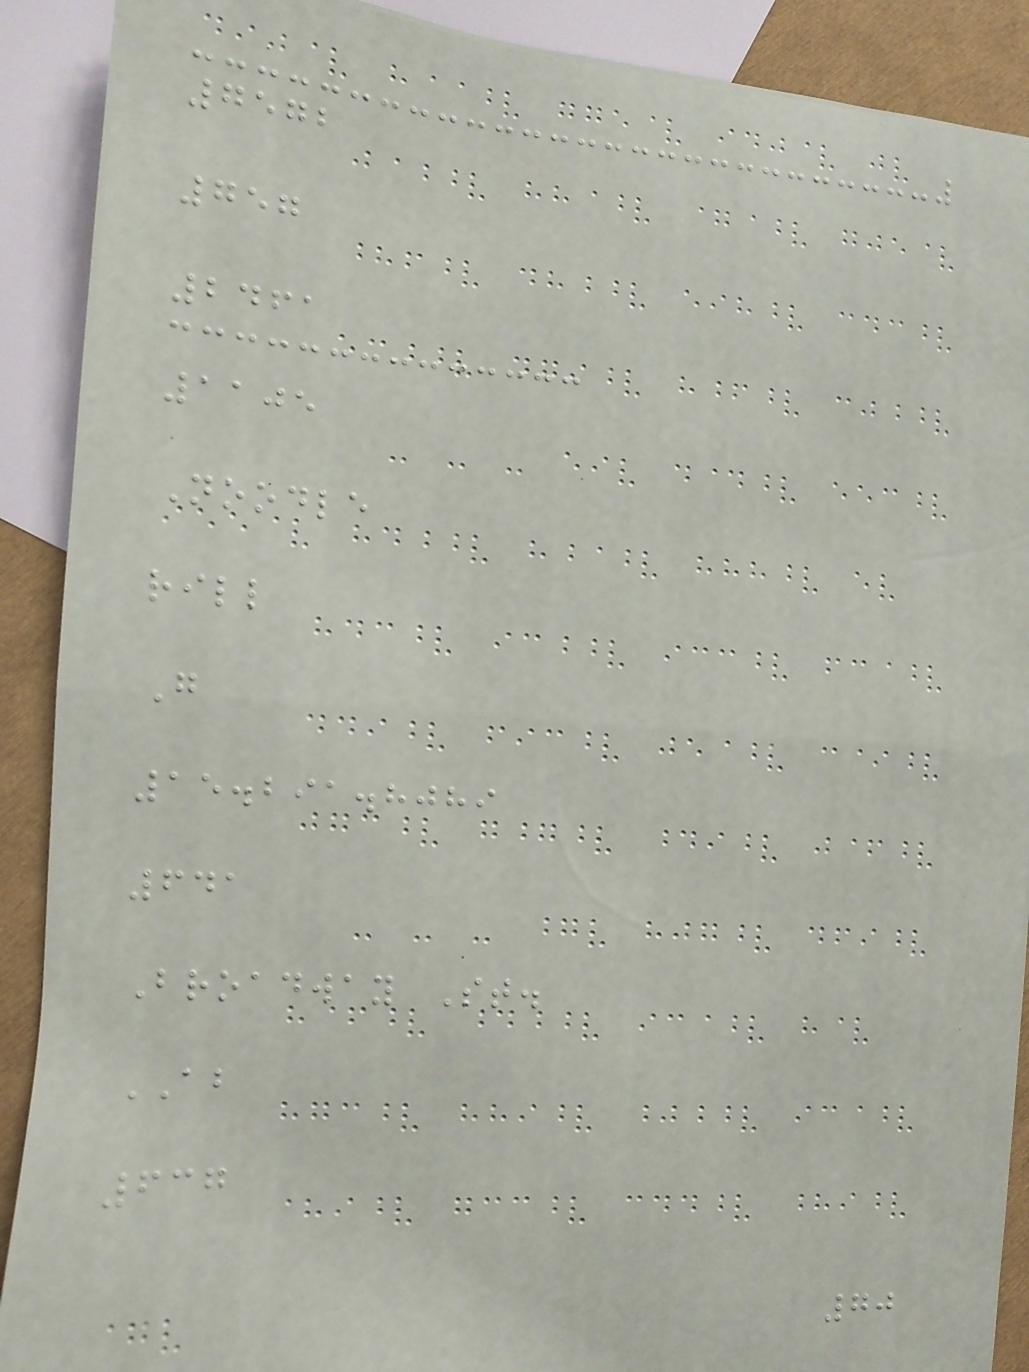7572
757
2461
1105
Noodle
rill
G
15.291.8089
641
Broadway St.
AB
637
70
